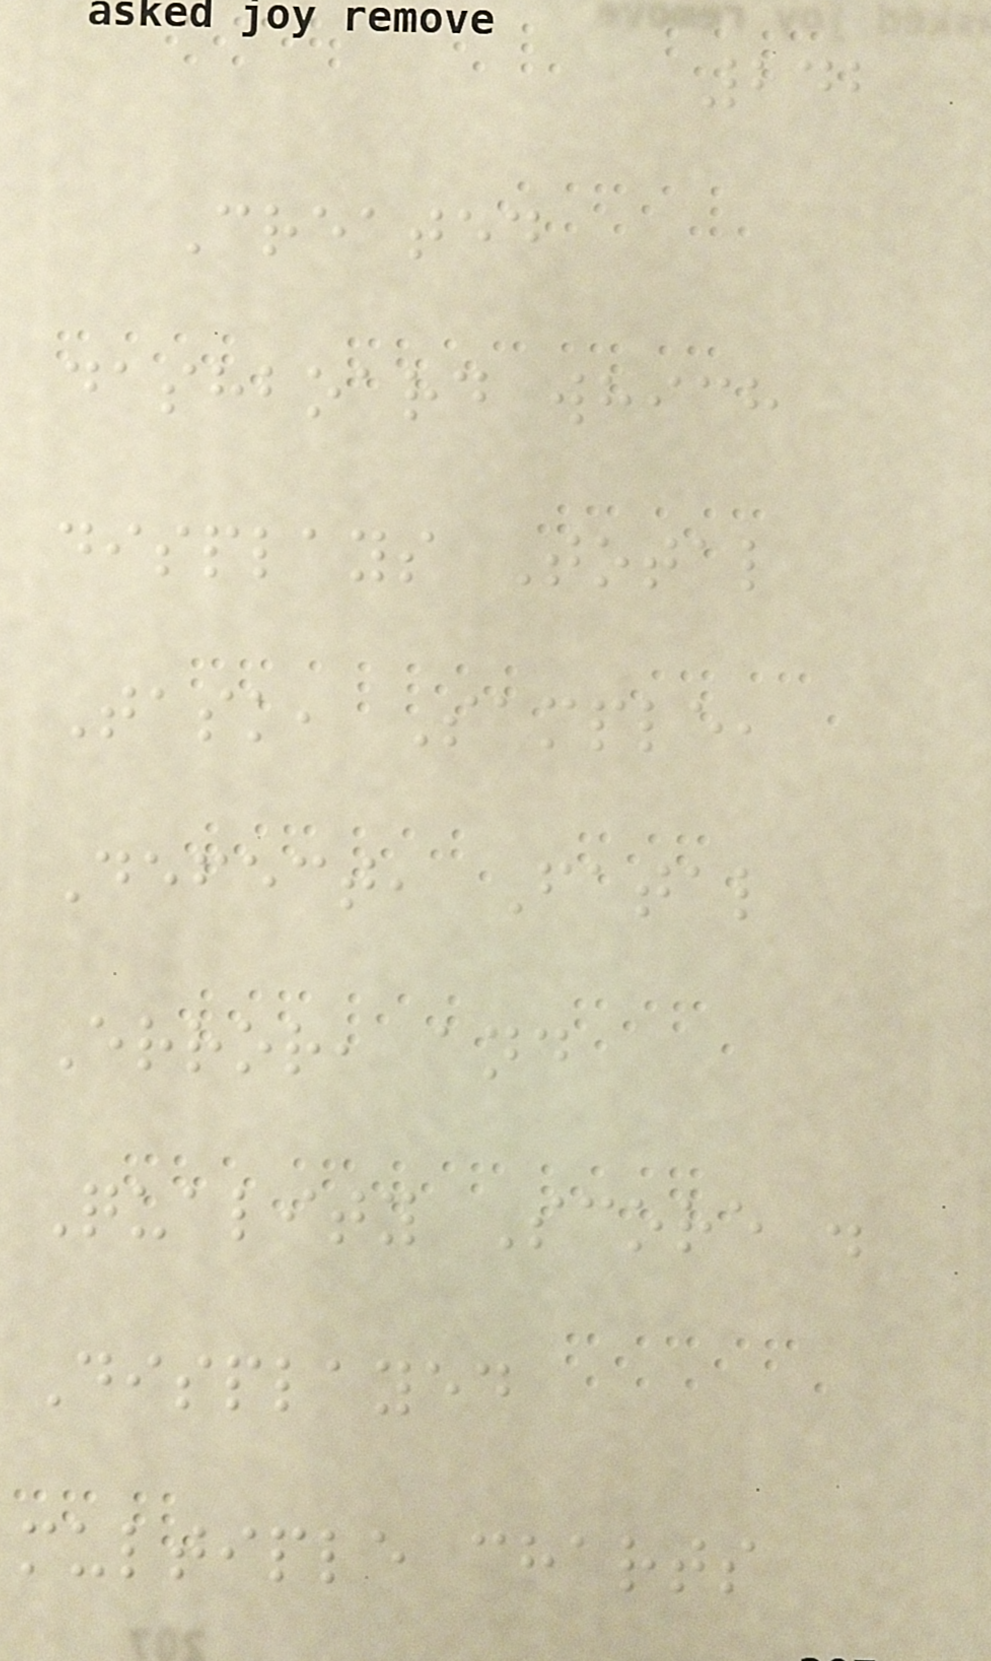242
Created
dashboard which
displays Total
Task, Sample,
Defect, Fatal
Error, and
Quality Score .
Displayed
multiple charts
